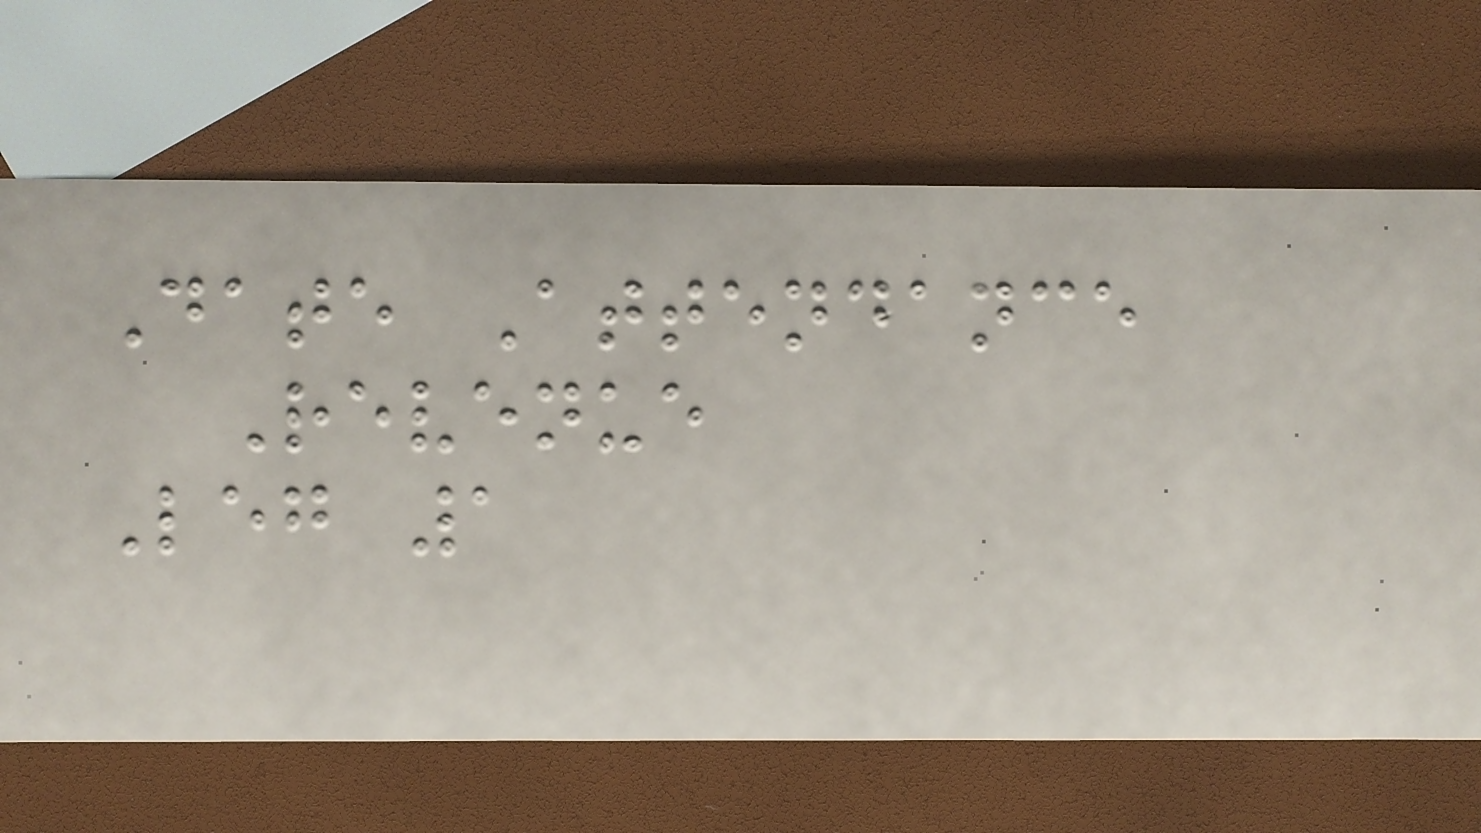Date Attendance
Revenue
Leg 1
